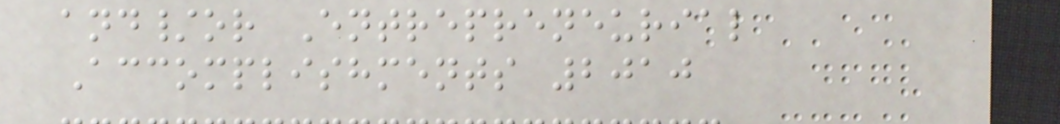and/or Entrepreneurial
Accomplishments 2010
